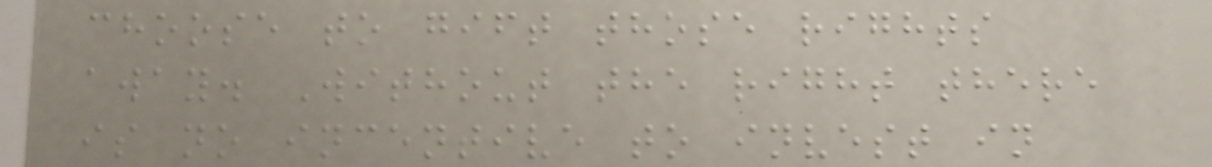choose to gift those rights
away. Without the right there
is no incentive to invest in
